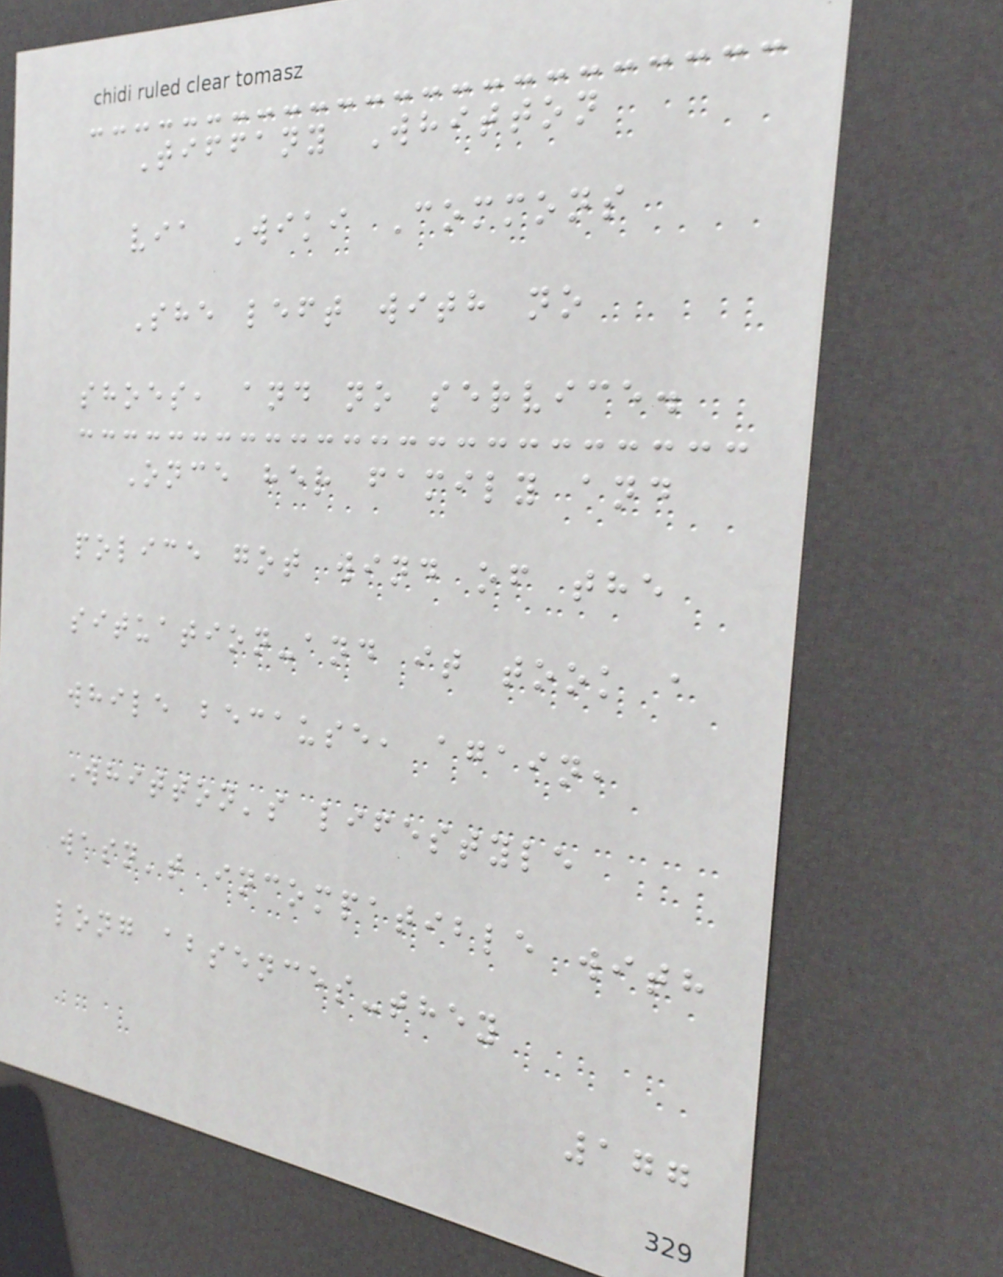Tiffany Whitton
via Wiki Commons
She left with no
shoes, and no service.
Once her family and
police got wind of the
situation-and it took a
while because, again,
Whitton's lifestyle
wasn't incompatible with
long absences-they
177
